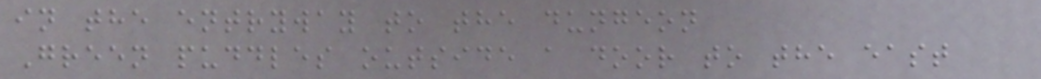in the entryway to the dungeon
Green puddles outside a door to the east
